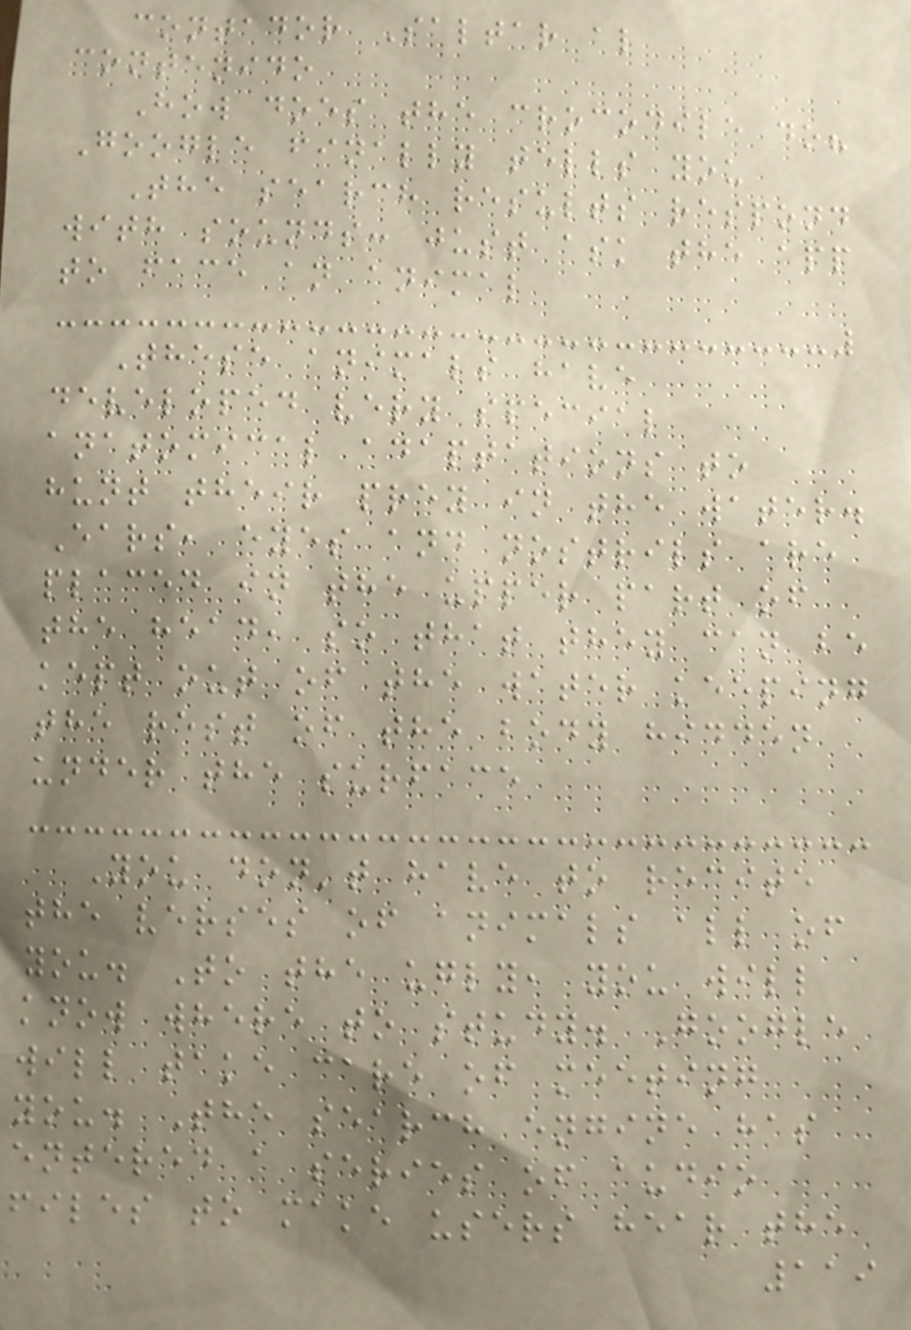contador Saltar al
contenido
How does the crocodile do?
Google finally tells you
The search results respond
with sounds: just ask the app
to face an animal
These animals have
developed very special
anatomical adaptations to
hunt their prey in the water.
Ears, eyes and nostrils are
placed in the upper part of
the head, so that they can be
kept out of the water keeping
the rest of the body hidden
under the surface
You don't have to recite
the verses of animals all of
you. To the ugly, you will
know where to study. Google
will take care of meeting
you. The search engine has
entered a series of audio
files to make users hear the
119
